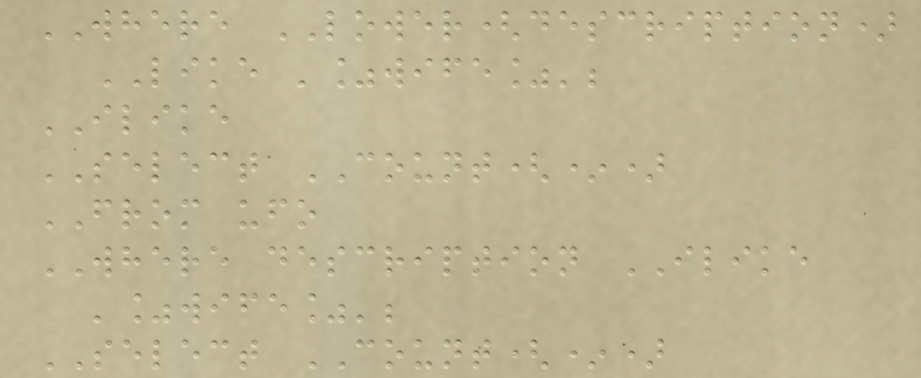WHERE LOWER(description)
LIKE '%wife%';
ILIKE
SELECT COUNT(*)
FROM ufo
WHERE description ILIKE
'%wife%';
SELECT COUNT(*)
